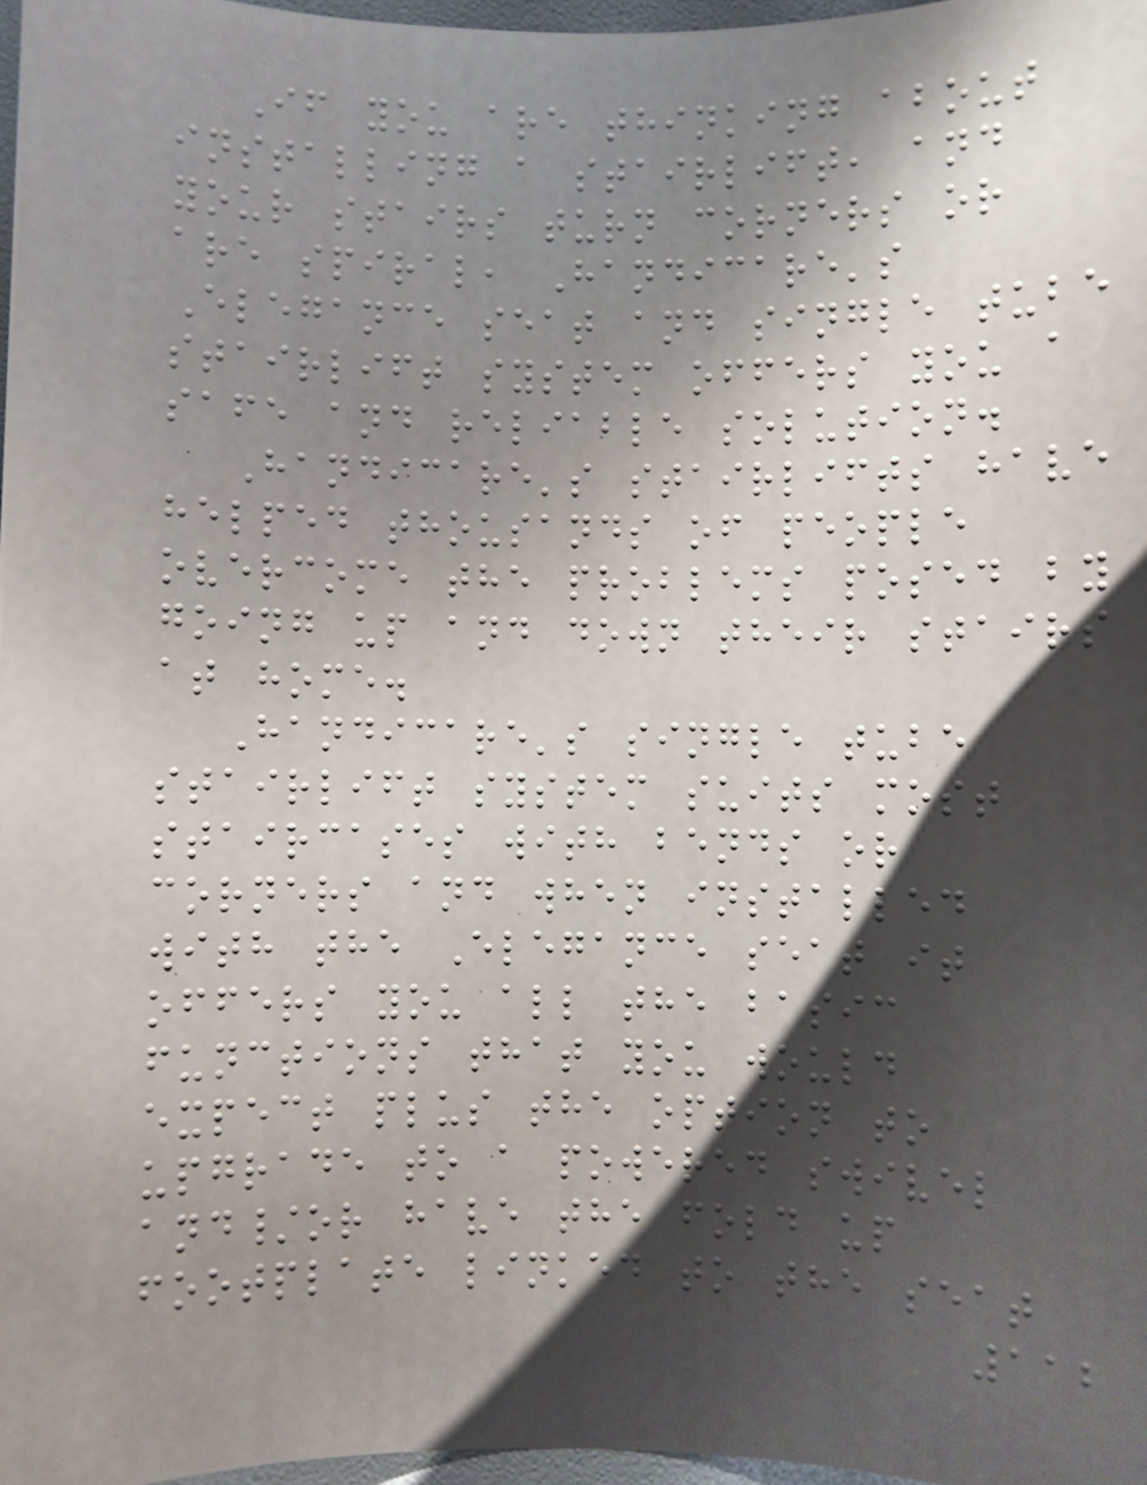If you are thinking about
installing a stairlift, and
your stairs turn corners or
are spiral, Handicare's
Elegance seat and single tube
stairlift system offers you a
safe and reliable solution.
Handicare's stairlifts have
helped thousands of people
overcome the problems posed by
going up and down their stairs
at home.
Handicare's single tube
stairlift system suits most
staircases with bends or
corners and when installed
with the Elegance seat it
offers you all the basic
functions that you would
expect plus the option to
upgrade to a powered swivel
and/or have the fold up
footplate linked to the seat
112
